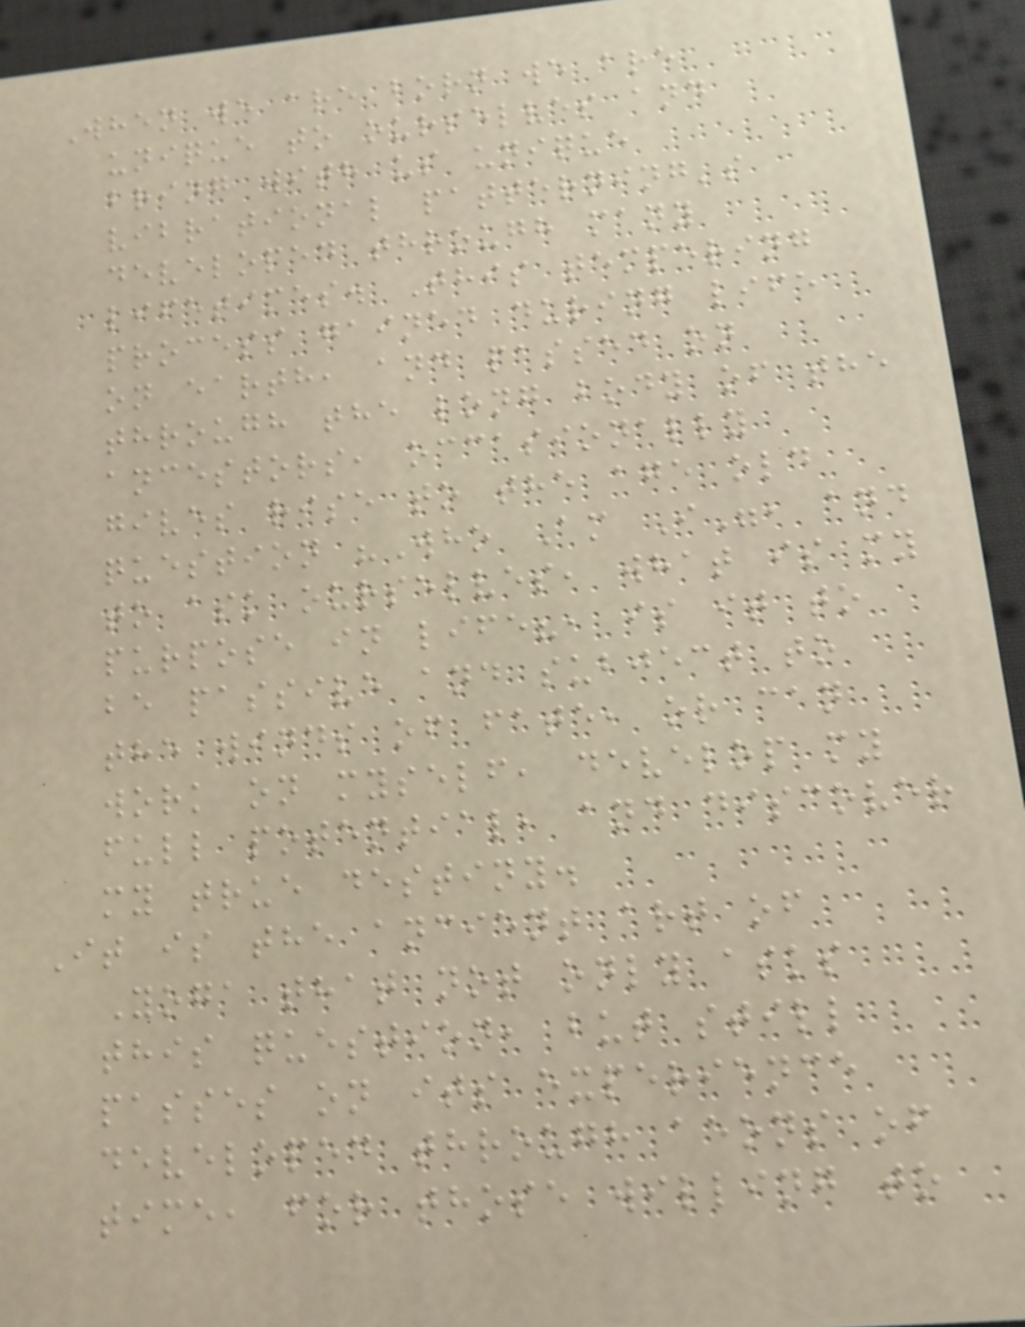When we are born we are
unique to ourselves and
bring with us unique
vibrational patterning's
developed through many
lifetimes. This tempering
process gained during life
on earth, and passed on
through the long body of the
ancestors, occasionally
gives rise to the age old
question "Who Am I", and
to ask ourselves, what is my
purpose in life?, is it to
be passive and subject to
the winds of fate, or can
work on myself, develop my
full potential, and discover
my true destiny.
It is the ancient art of
Yoga that not only asks
this question, but still
passes on its experience
developed through aeons of
time, for those willing to
